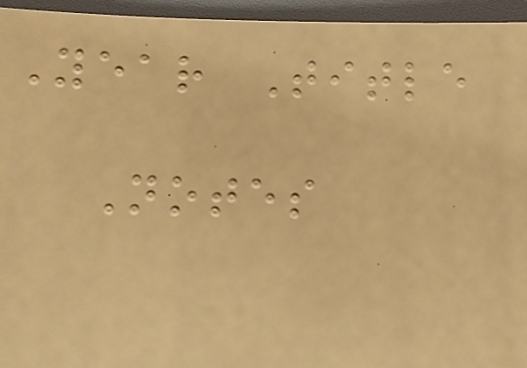Year Title
Notes
